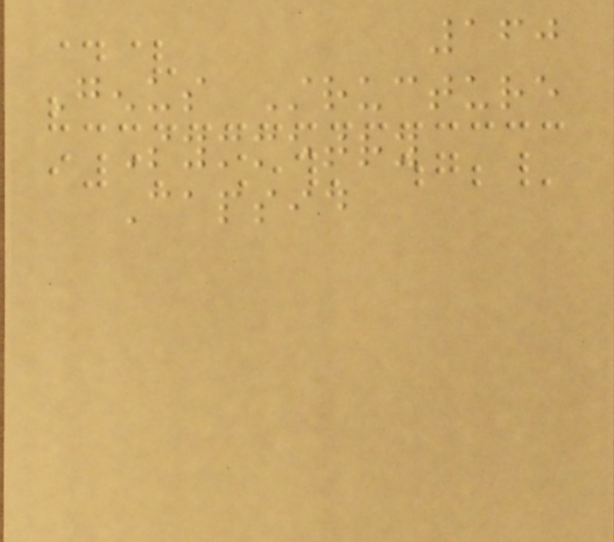160
Genus Structure
Symmetry
Capsid
